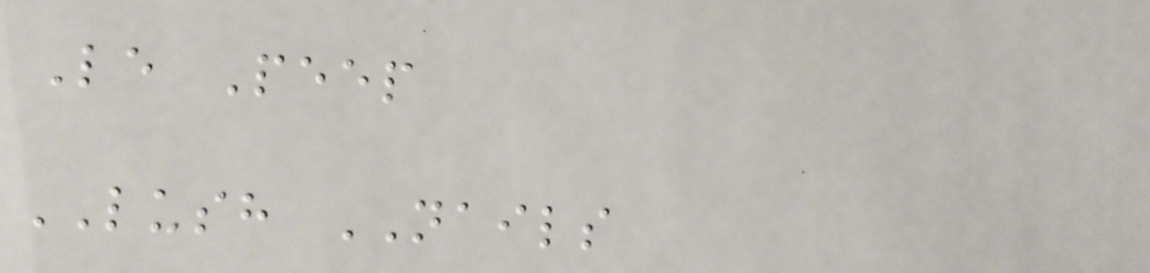Le Peep
LUSH NAILS
